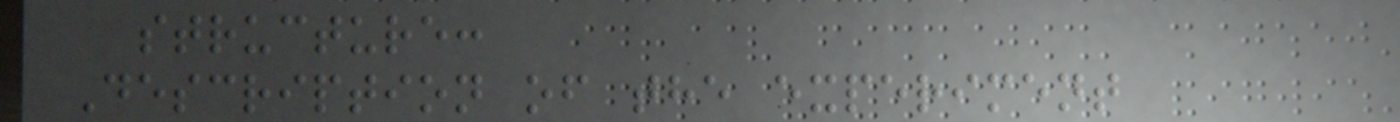structure:
Description of the experiment
